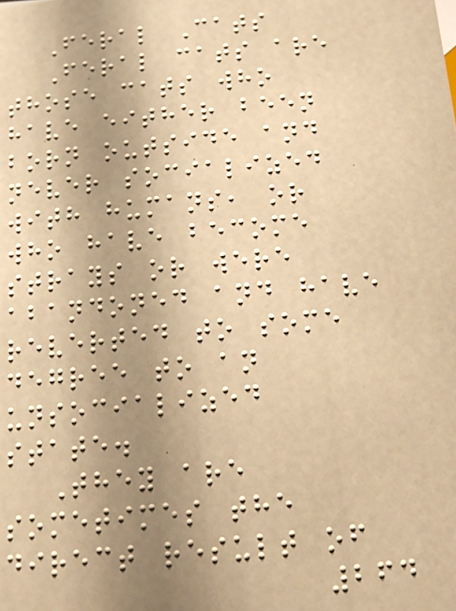Feral Cats
Feral cats are
those cats who
have either been
born outside and
never socialized
with humans, or
who have become
strays or were
abandoned and have
reverted to some
degree to an
unsocialized
state.
They are
sometimes the
direct result of
264
